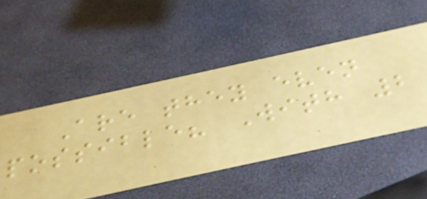Are they even
possible? With 2
